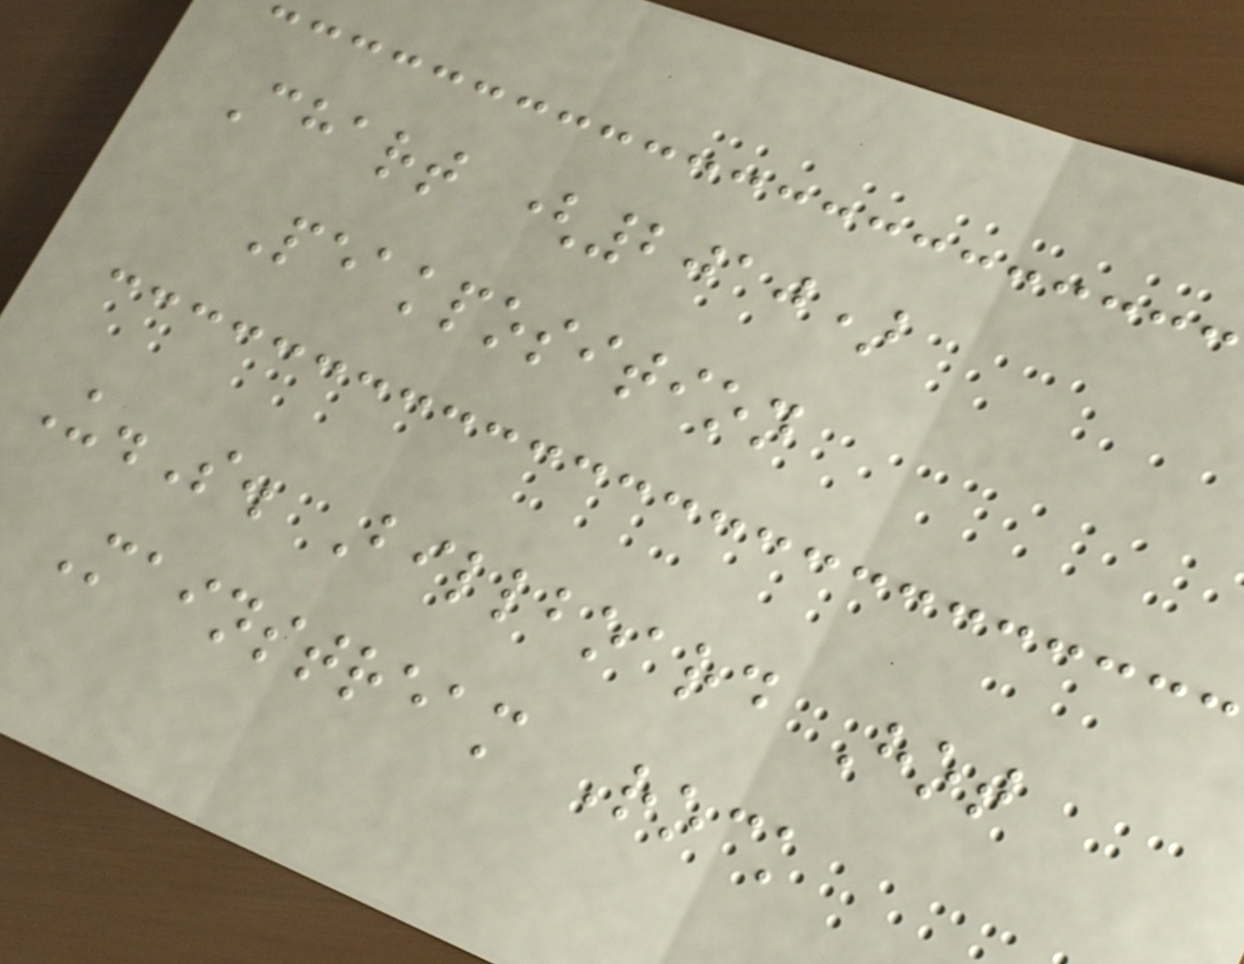Chart (2010)
Peakposition
U.S. Billboard Hot
Mainstream Rock
